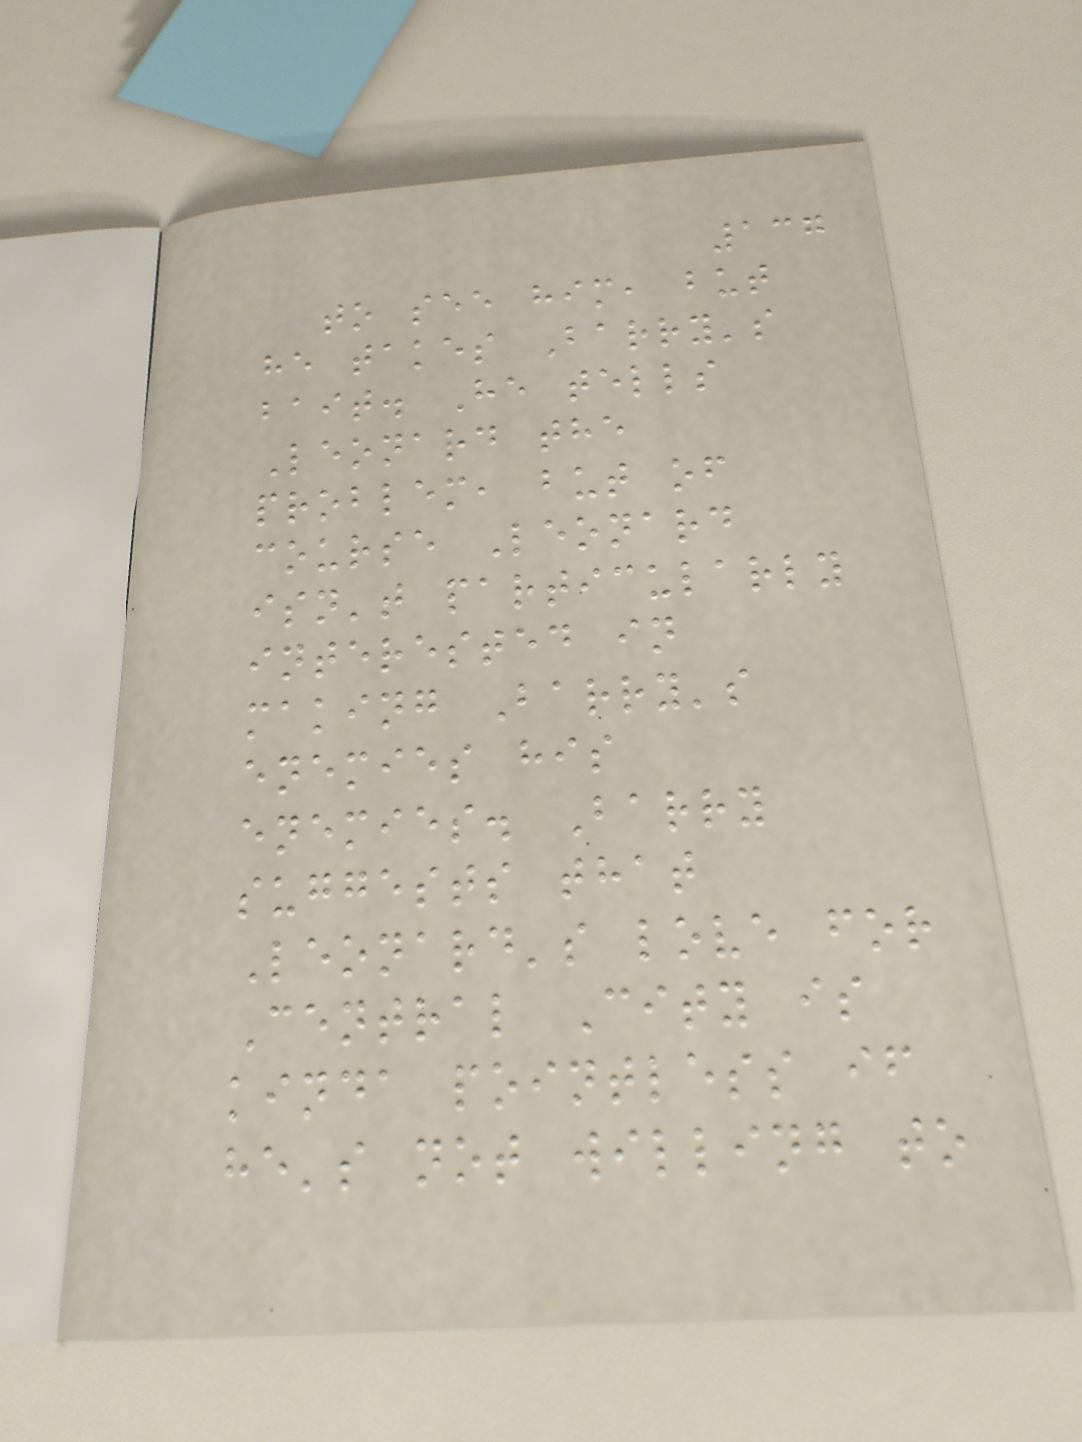137
to see him, but
he takes Barry's
bait. He tells
Leonard the
problem, but of
course Leonard
isn't particularly
interested in
making Barry's
enemies his
enemies. Barry
suggests that
Leonard's love for
Central City is
kinda pointless if
he's not willing to
